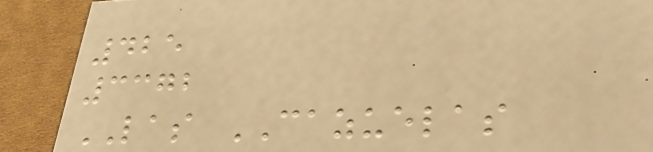425
3372
LAS CAZUELAS
